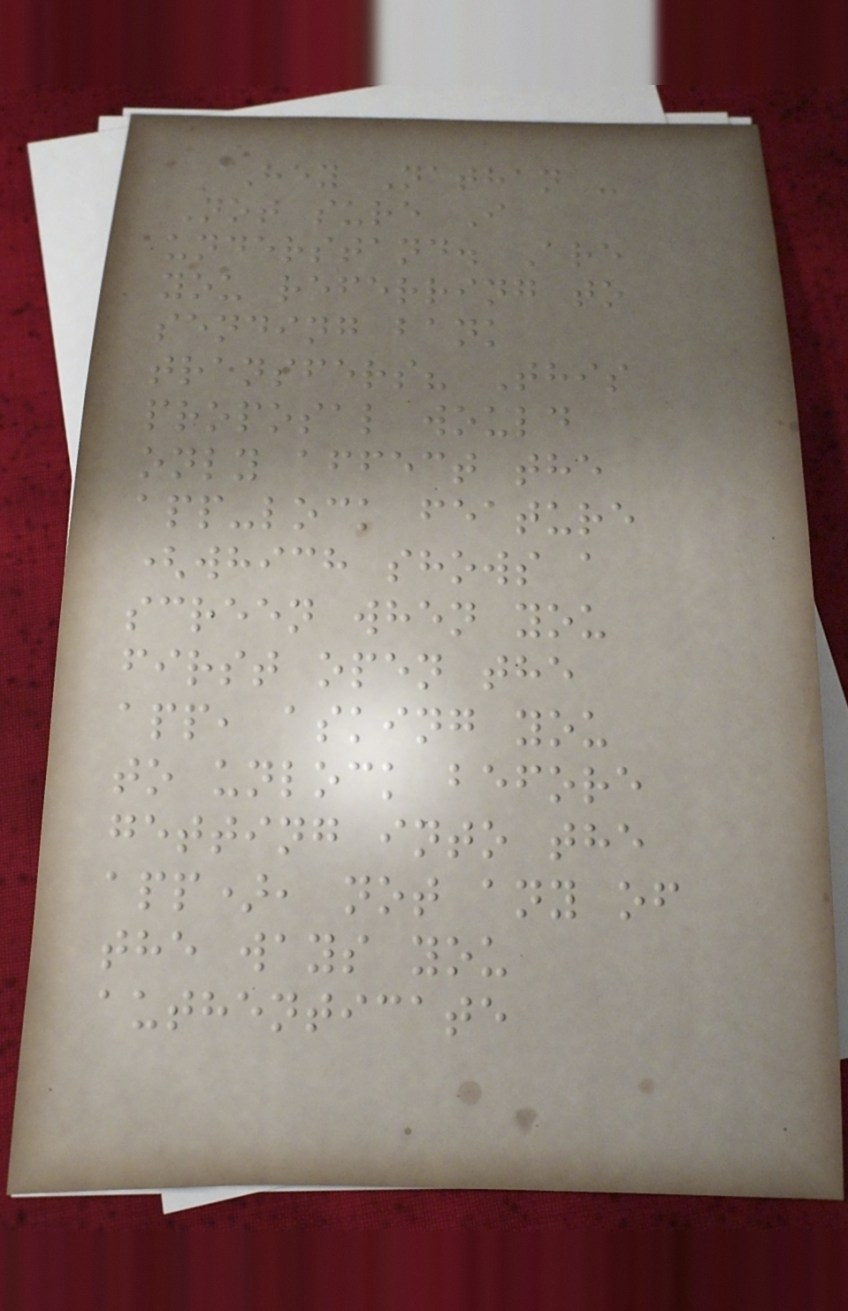Hey Nathan -
Not sure I
understand. Are
you referring to
sending bank
transfers? This
proposal would
only affect the
app-lock feature
(which shows a
screen when you
first open the
app, asking you
to unlock before
getting into the
app), not any of
the ways you
authenticate
